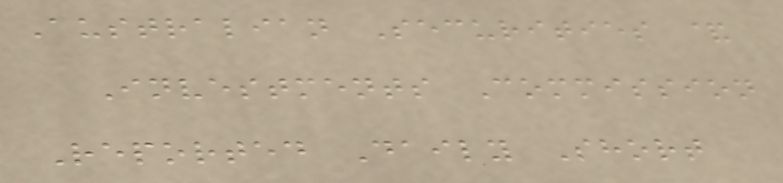Australian Securities &
Investments Commission
Reported Daily Short
